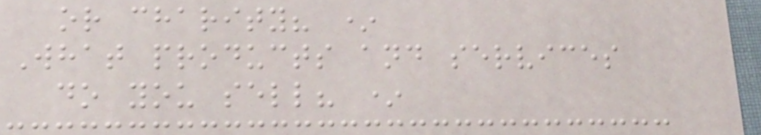or charity? *
What products and services
do you sell? *
